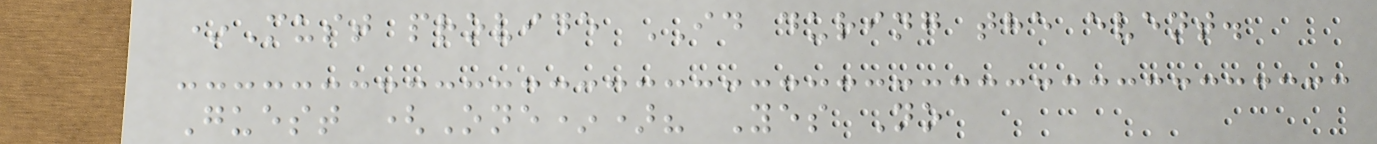*Must provide ID during the event.
Guest (One*)? Yes No
